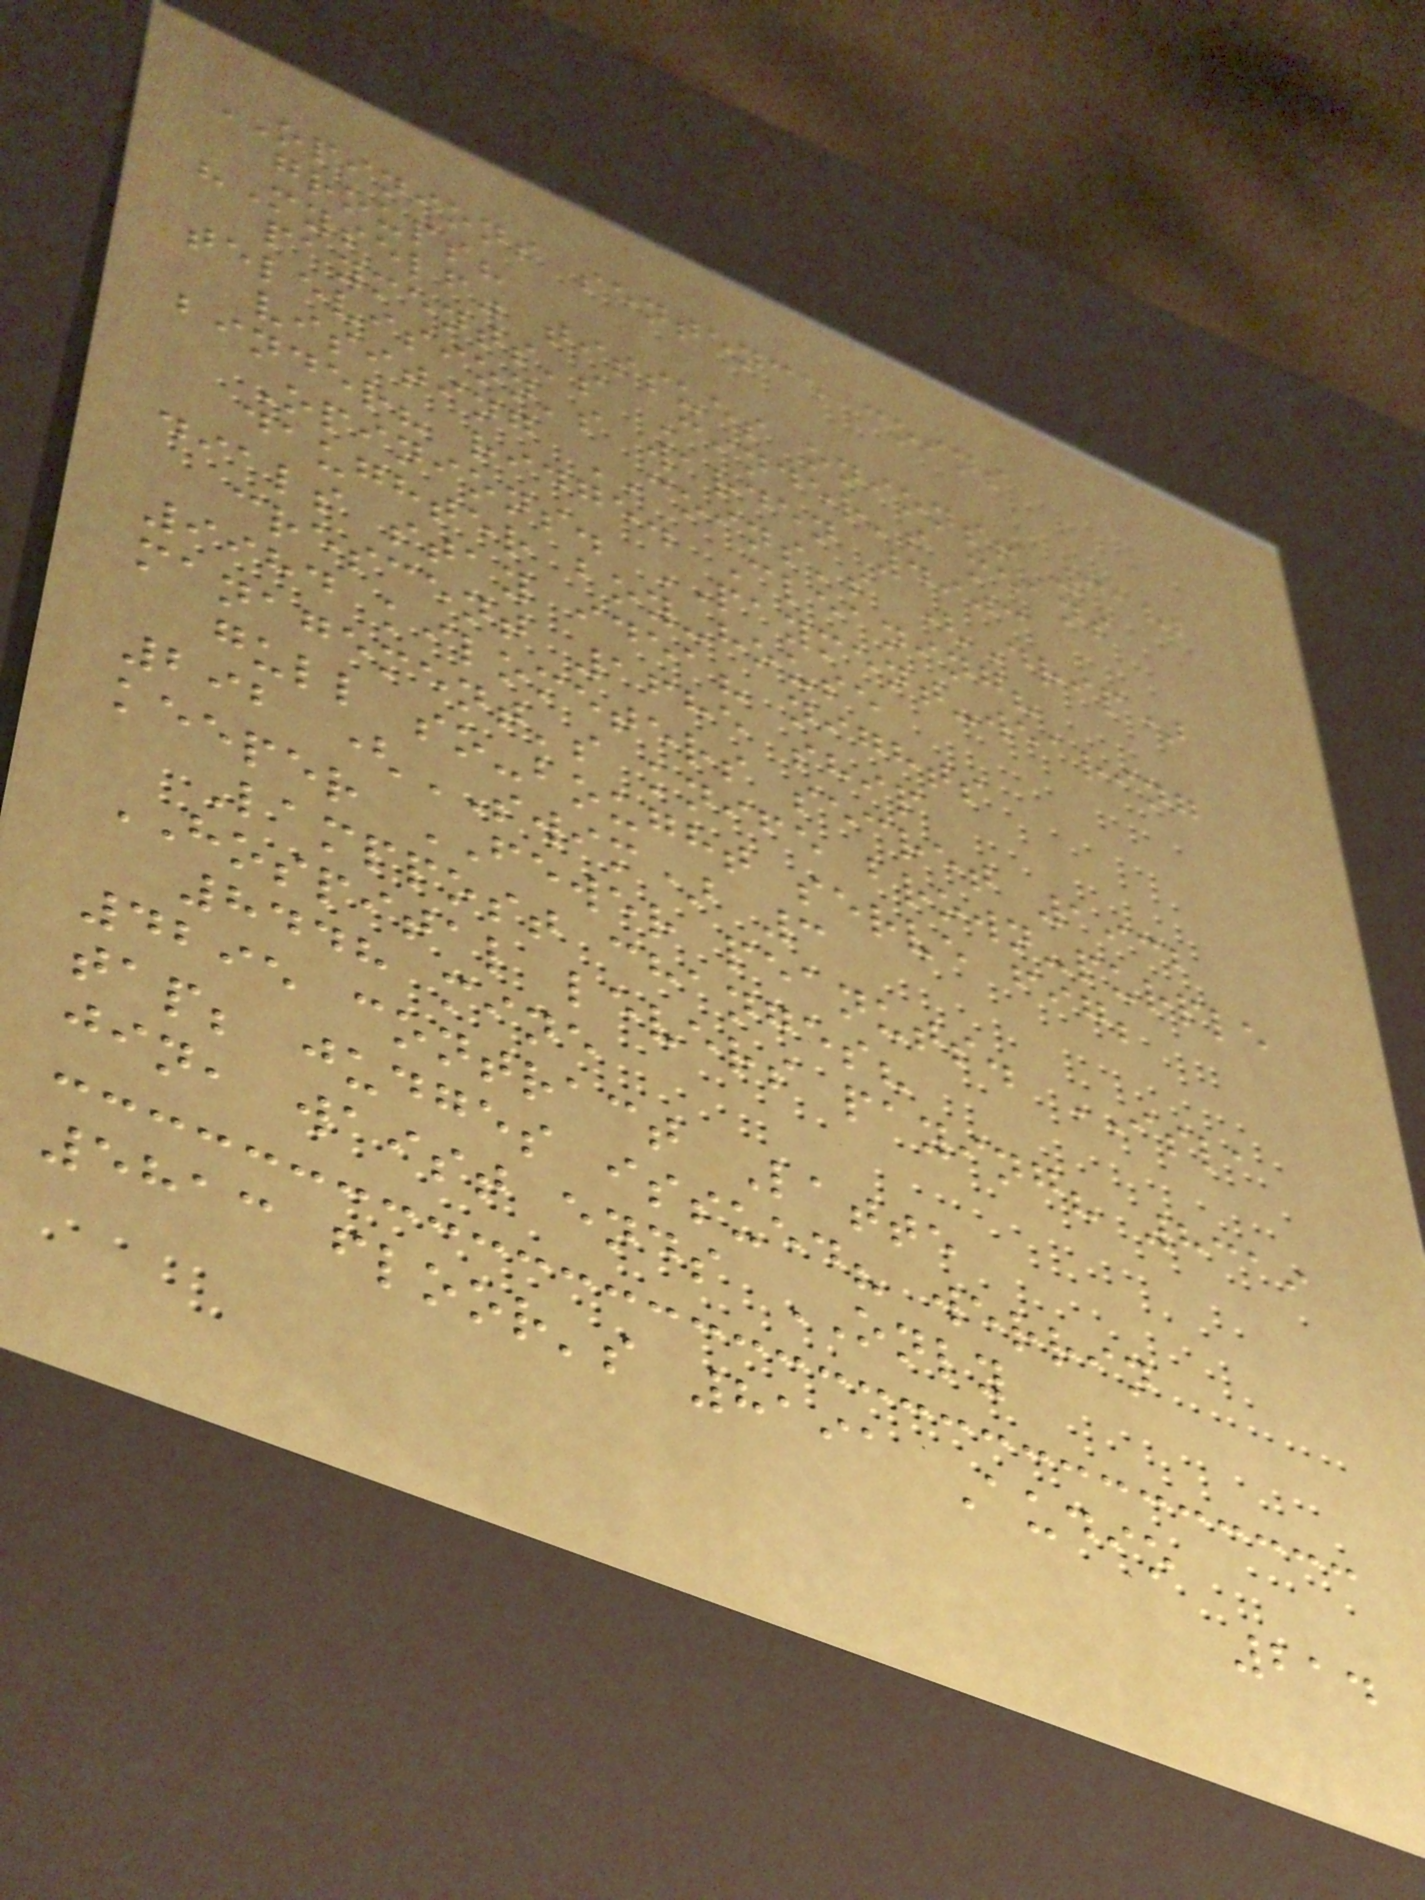OPINIONS sentence coins
groups?
"Myself" tissues onions! 3182
payments's Cinder's means
television's warden 4903
visiting COINS's (Drip)
binder? ridge. Cleaning?
Opinions. PAYMENT-wearing
daughter boy-house
dials stay idea? nights
crescent 1685 ship
9984 kilometers secret 1932
management's knife brown-purple
gull so-bought serve fig;
292 (SWIM) 3
keeper FEWER peanuts. ISLA
Lamppost changes?
HOSPITAL levers paying? 8319
8448 mine
4295 contract Latte
tap; judges issued? werrin
jin, waist ends ONLY
5813 floor's 8191 Audio
214
